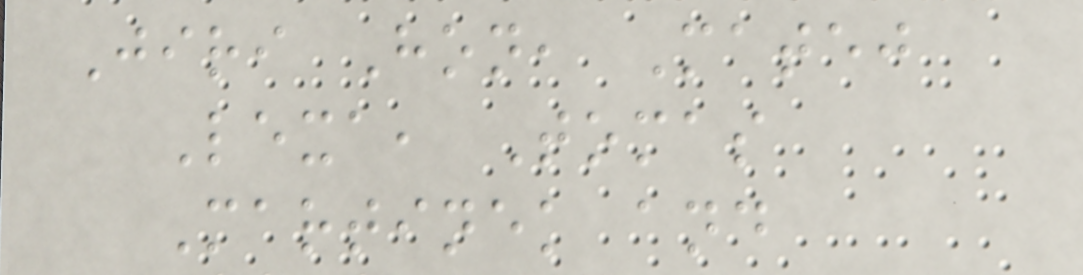Jiri Hon, Matej
Lexa, Tomas
Martinek and
